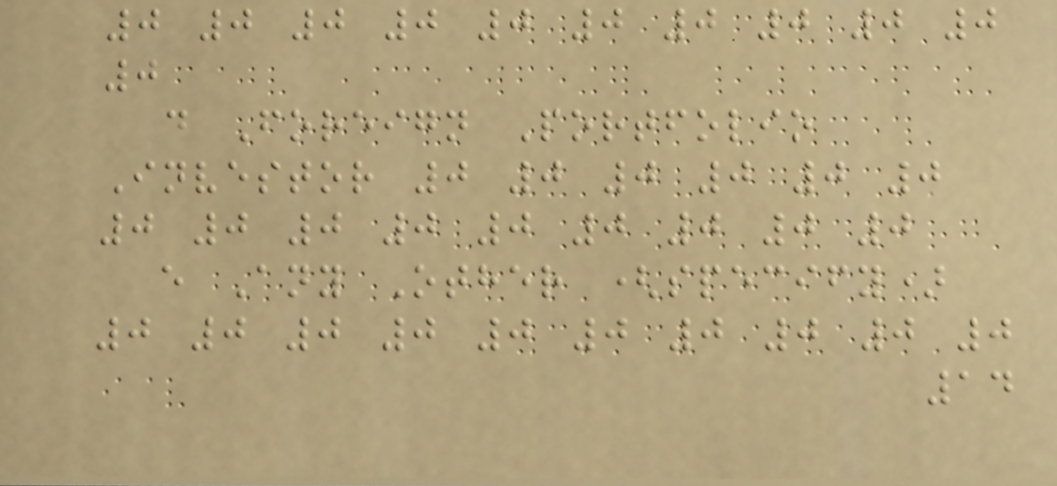0 0 0 0 0 0 0 0 0 0
0
d Foreign Portfolio
Investor 0 0 0 0 0 0
0 0 0 0 0 0 0 0 0
e Any Other (specify)
0 0 0 0 0 0 0 0 0 0
14
